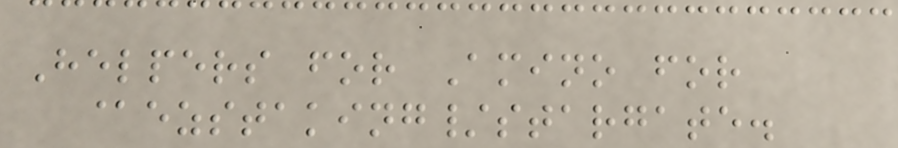Helpers for Amino for
@ezstaking/stargate.
